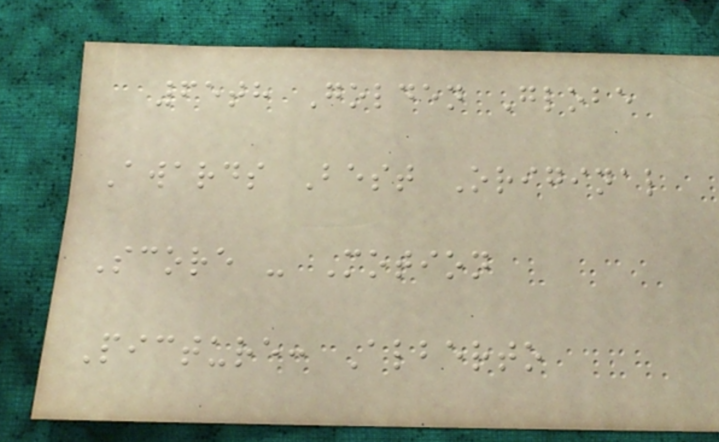65th Golden Globe
Awards Best Original
Score - Motion
Picture: Alberto
